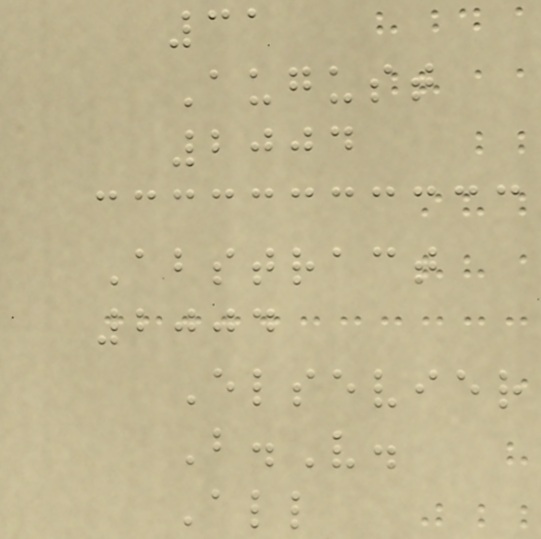31
August
2004
Abstract
2004
Elsevier
B.V.
All
